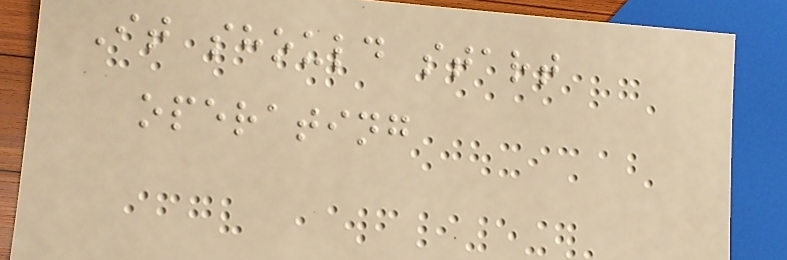It should start
operating
